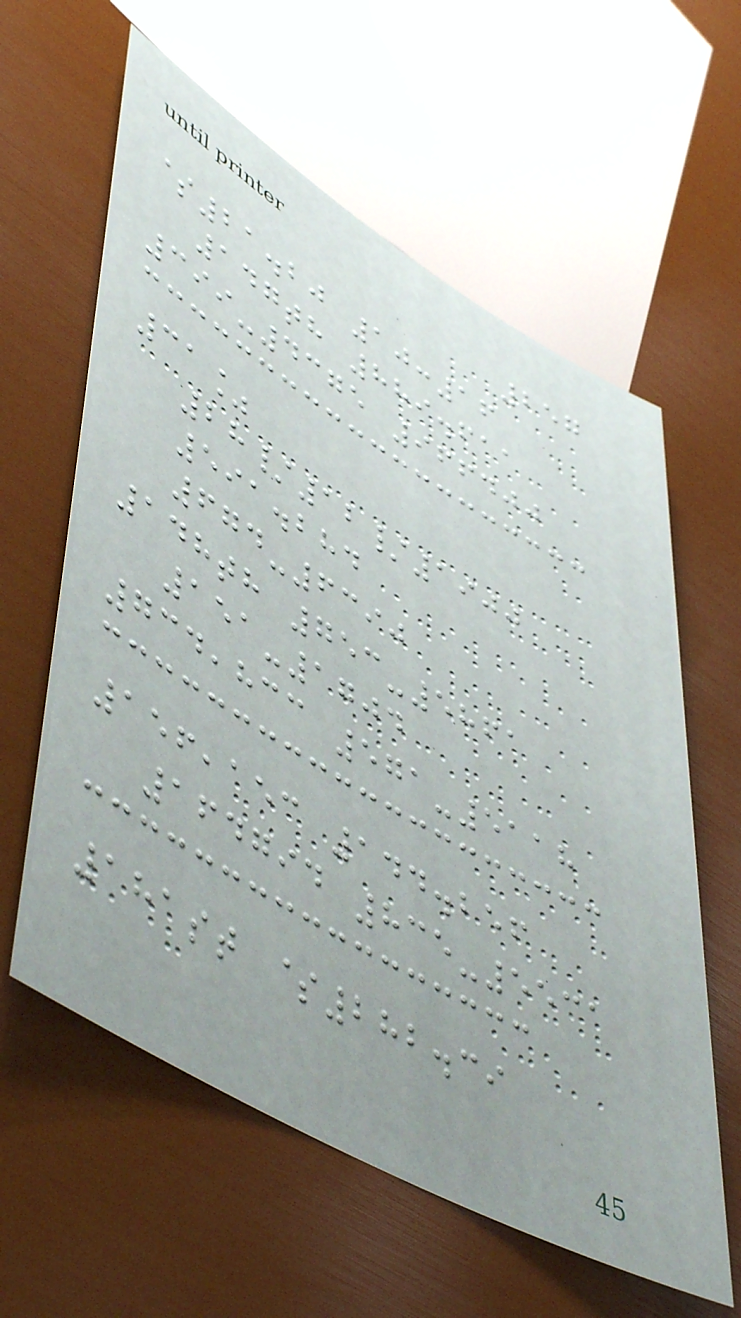257
$21.20 10:16
147th 889.611
399-4375 966400
31%
28/12/1900
591.284
674-6390
148th 753-5861
151-1704
734,833 571-5118
156,153 144.256
164794 835-5531
181st $282.39
